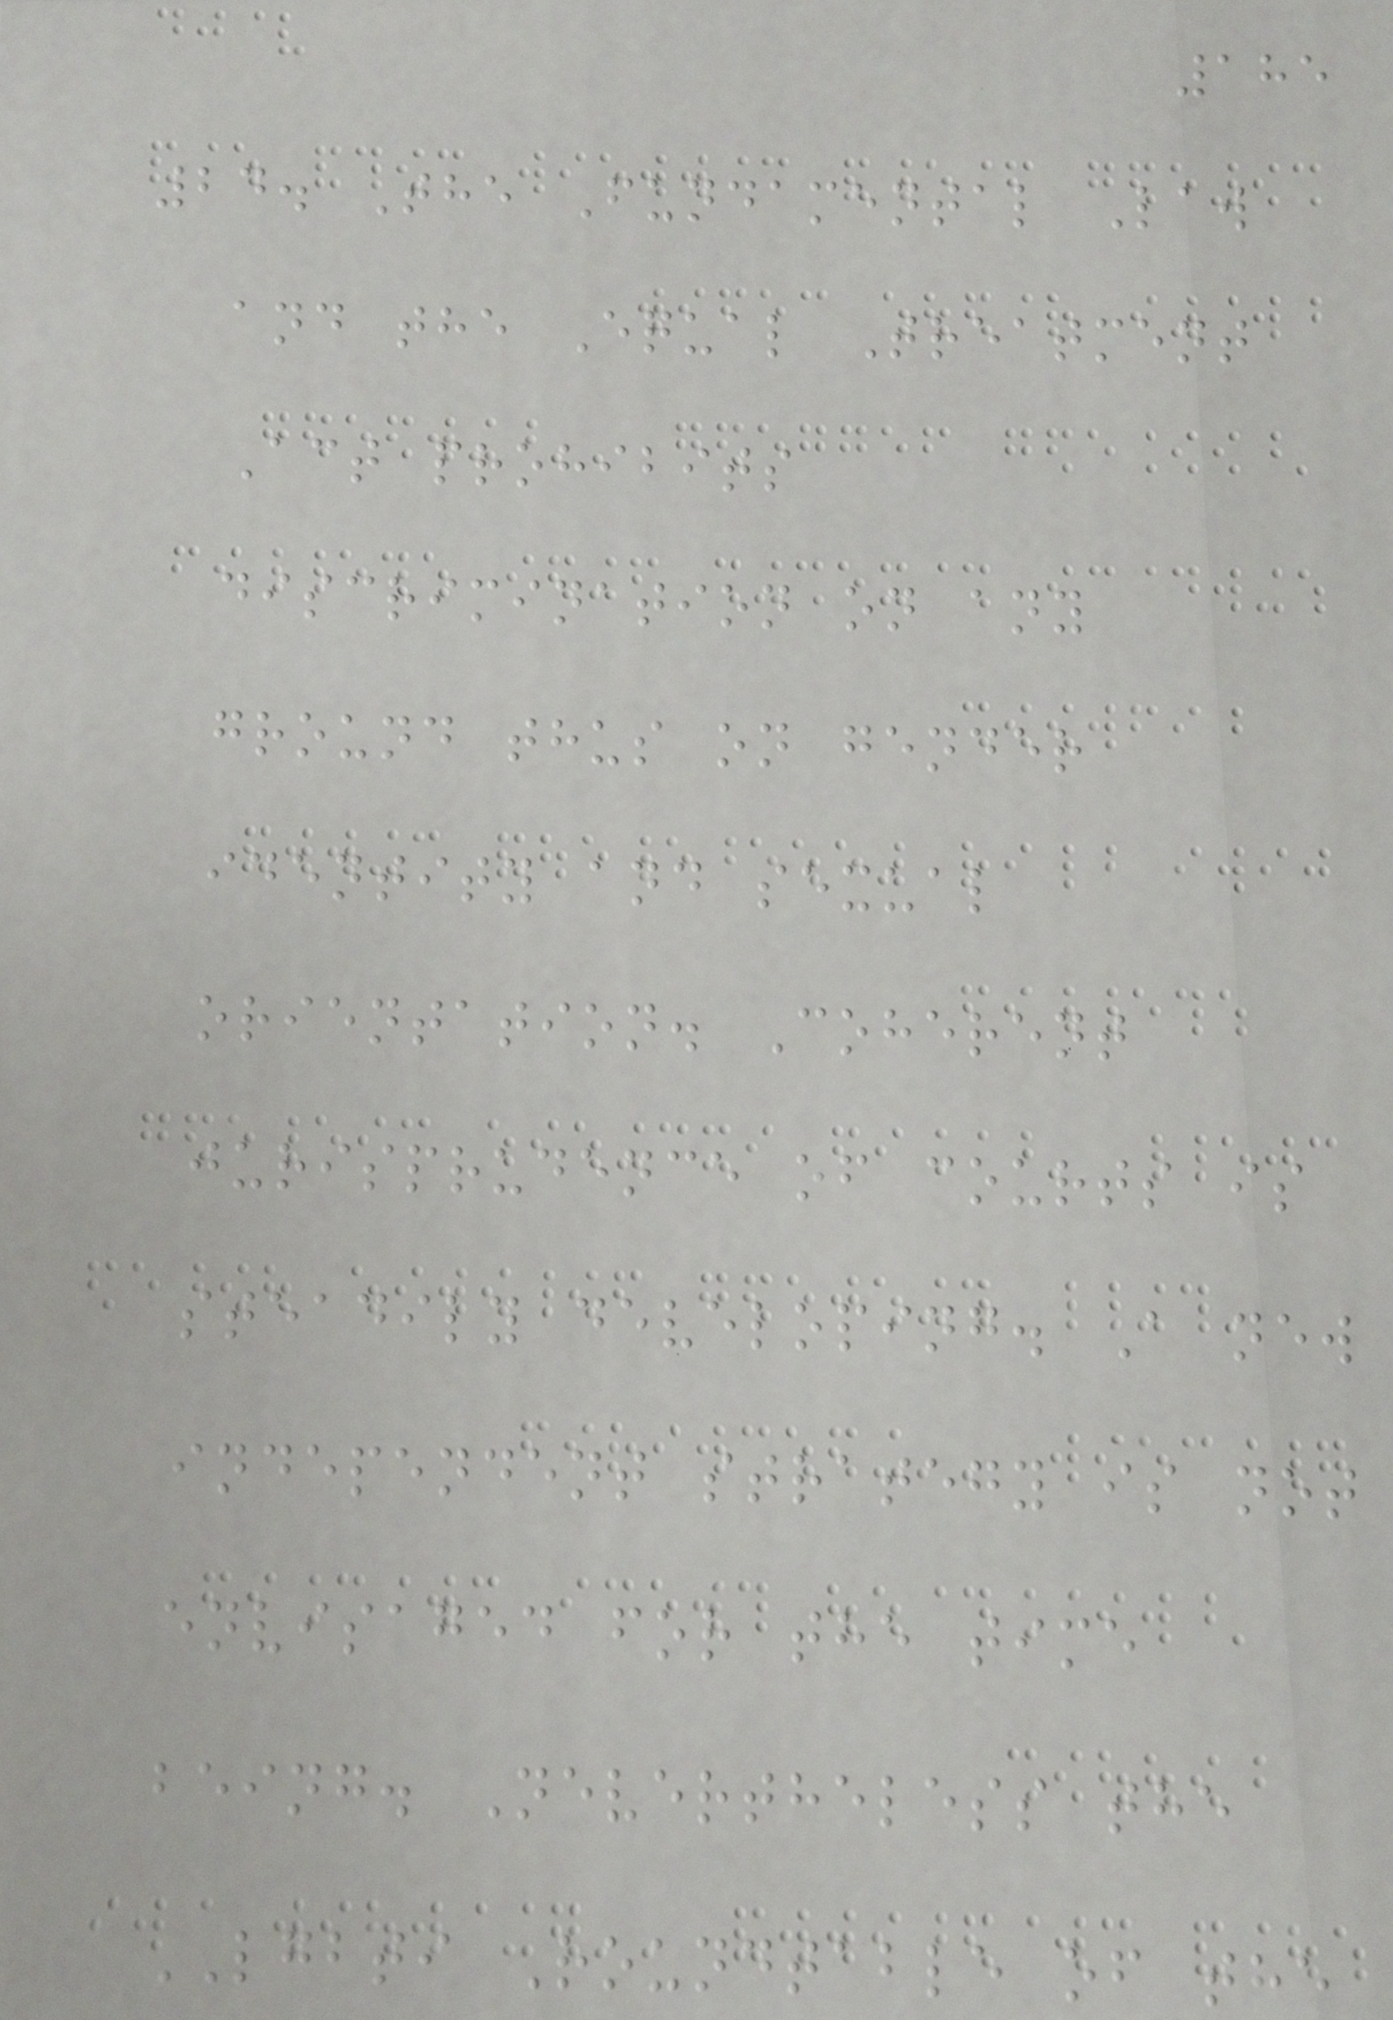185
24. The Fundamental Law
and the Equal Treatment
Act prohibits
discrimination on any
ground thus on gender
identity and sexual
orientation. Coherent
jurisprudence of courts is
steadily developing. A new
independent strategy is not
envisaged for the time
being. Nevertheless the
LGBTI Roundtable of the
